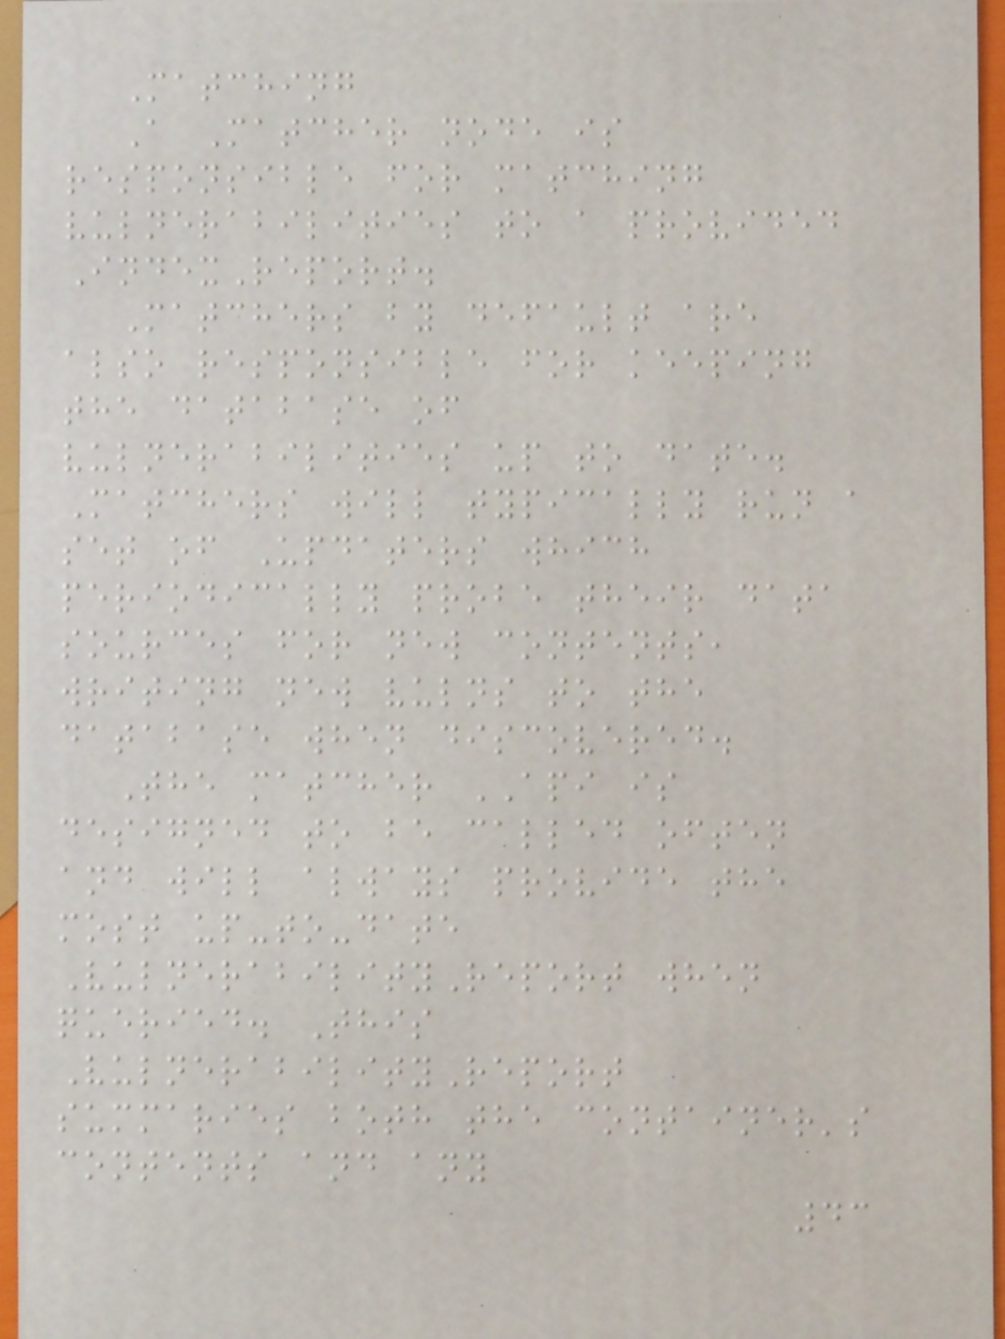Matching
A Matcher node is
responsible for matching
vulnerabilities to a provided
IndexReport.
Matchers by default are
also responsible for keeping
the database of
vulnerabilities up to date.
Matchers will typically run a
set of Updaters which
periodically probe their data
sources for new contents,
writing new vulns to the
database when discovered.
The matcher API is
designed to be called often
and will always provide the
most up-to-date
VulnerabilityReport when
queried. This
VulnerabilityReport
summaries both the container's
contents and any
43
